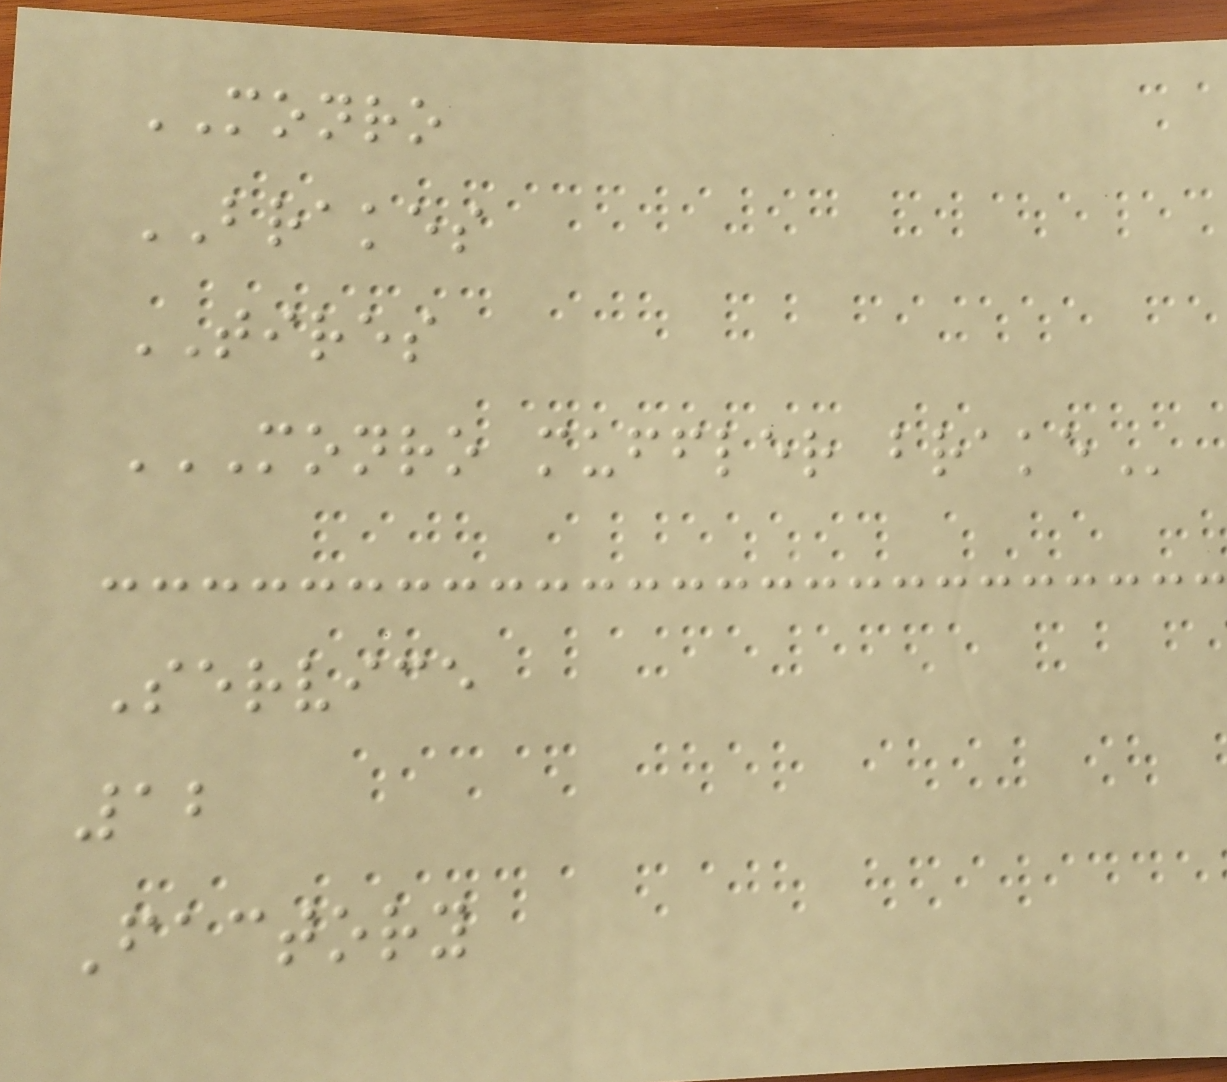MONRO
BRAKES
TIRES
MONRO MUFFLER BRAKE
Service
12
Factory
